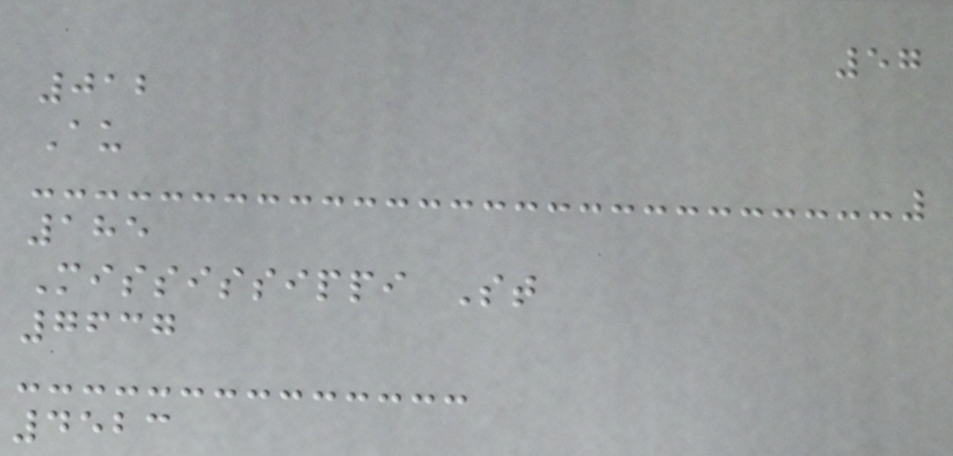57
012
Au
185
Mississippi St
7637
4523
